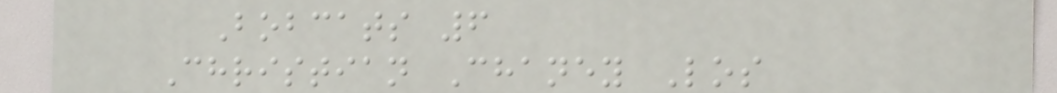Bobcats 6
Christian Chaney Los
